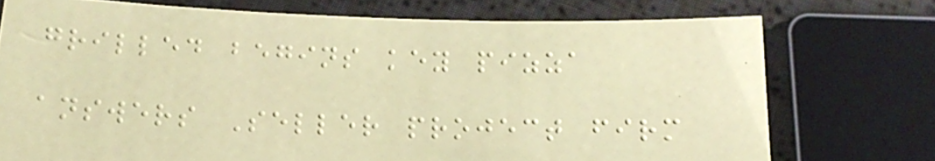grilled begins key pizza
answers Seller project firm
